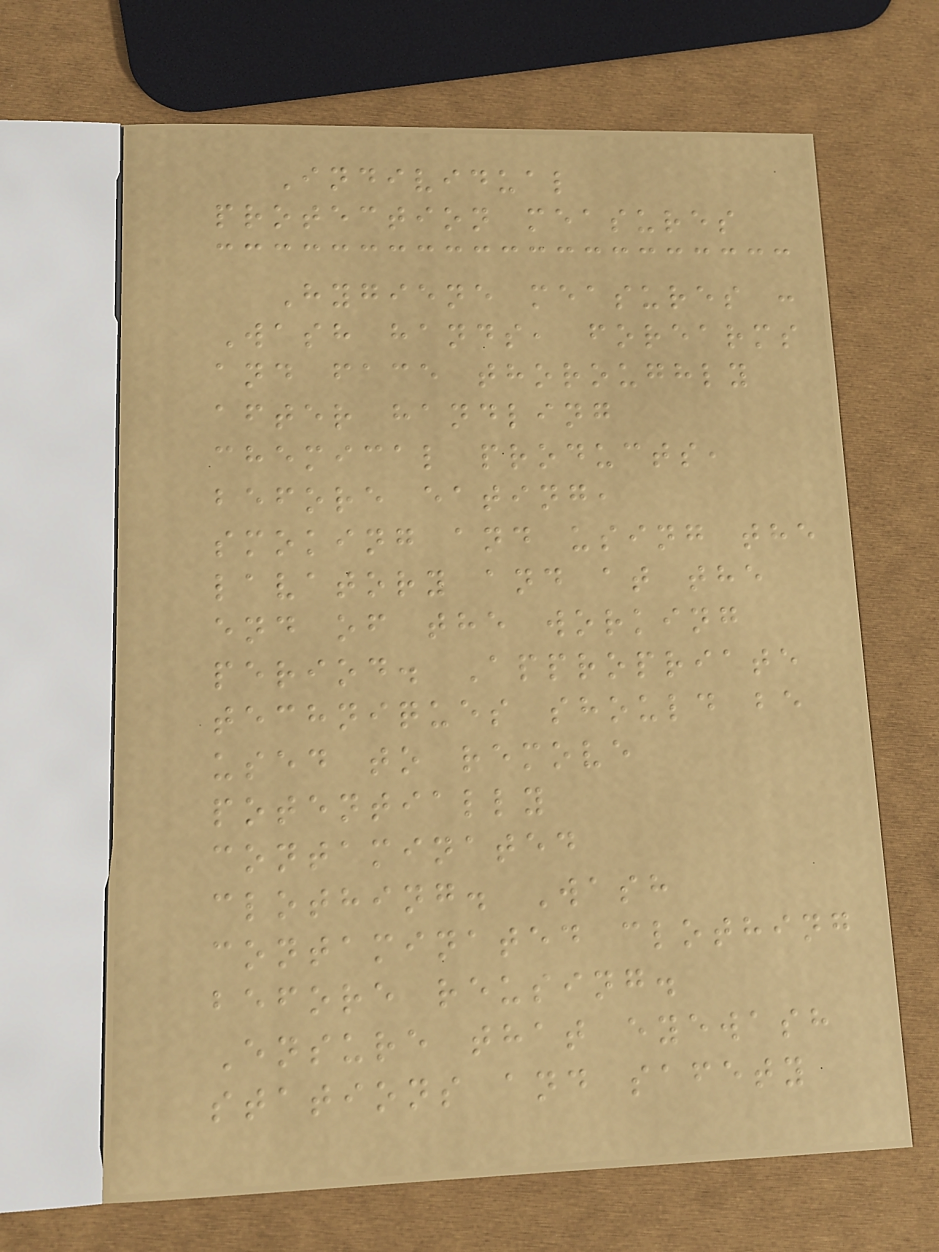Individual
protection measures
Hygiene measures :
Wash hands, forearms
and face thoroughly
after handling
chemical products,
before eating,
smoking and using the
lavatory and at the
end of the working
period. Appropriate
techniques should be
used to remove
potentially
contaminated
clothing. Wash
contaminated clothing
before reusing.
Ensure that eyewash
stations and safety
